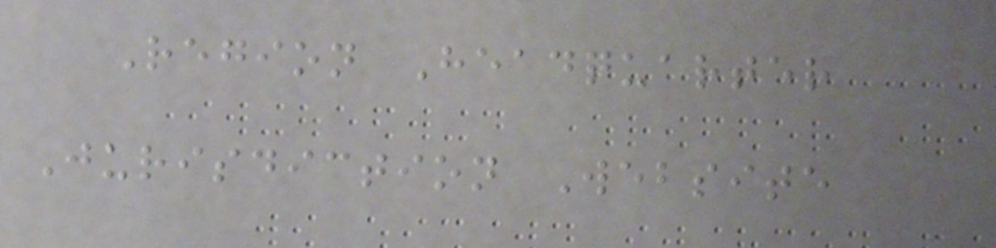Region Headquarter
Jurisdiction Website
